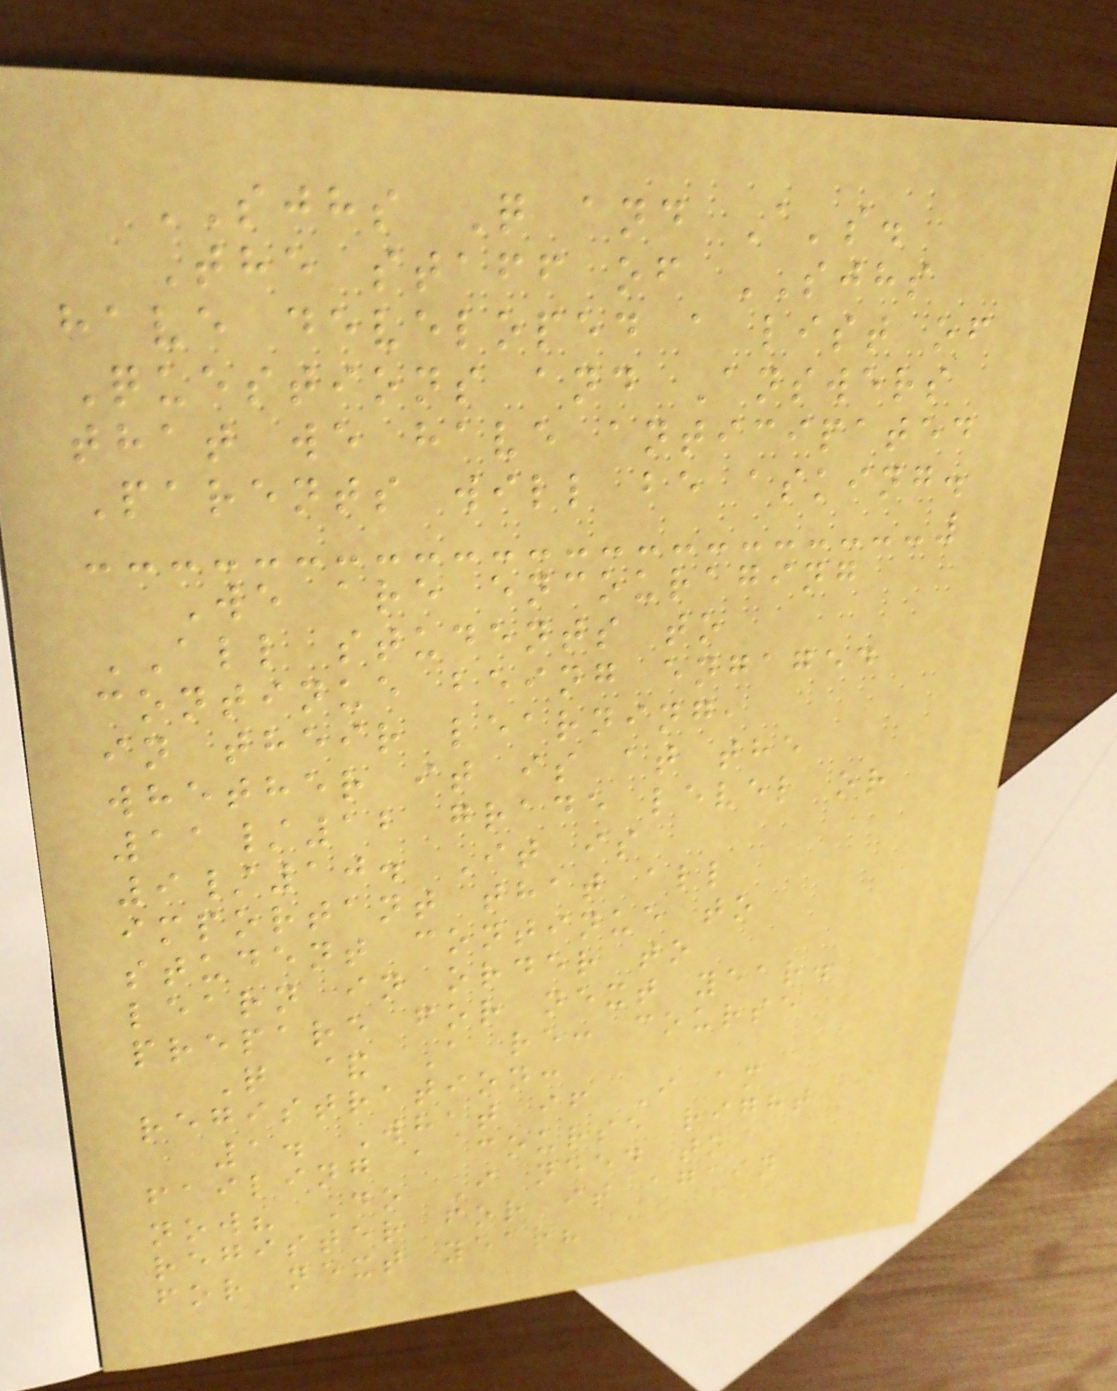SJHS Q and A's.
The staff of SJHS
have developed a list of
Questions and Answers
that we have anticipated
Parents will be asking.
We are encouraging
ALL students to
continue being engaged
in their learning,
whether it is at the
11/12 grade level or
9/10. It is
important that all
student continue to
learn in order to
prepare for next year.
Q & A re: course
registration:
1. What if I am
failing a course right
now? Do I need to
register for it again
for next year?
